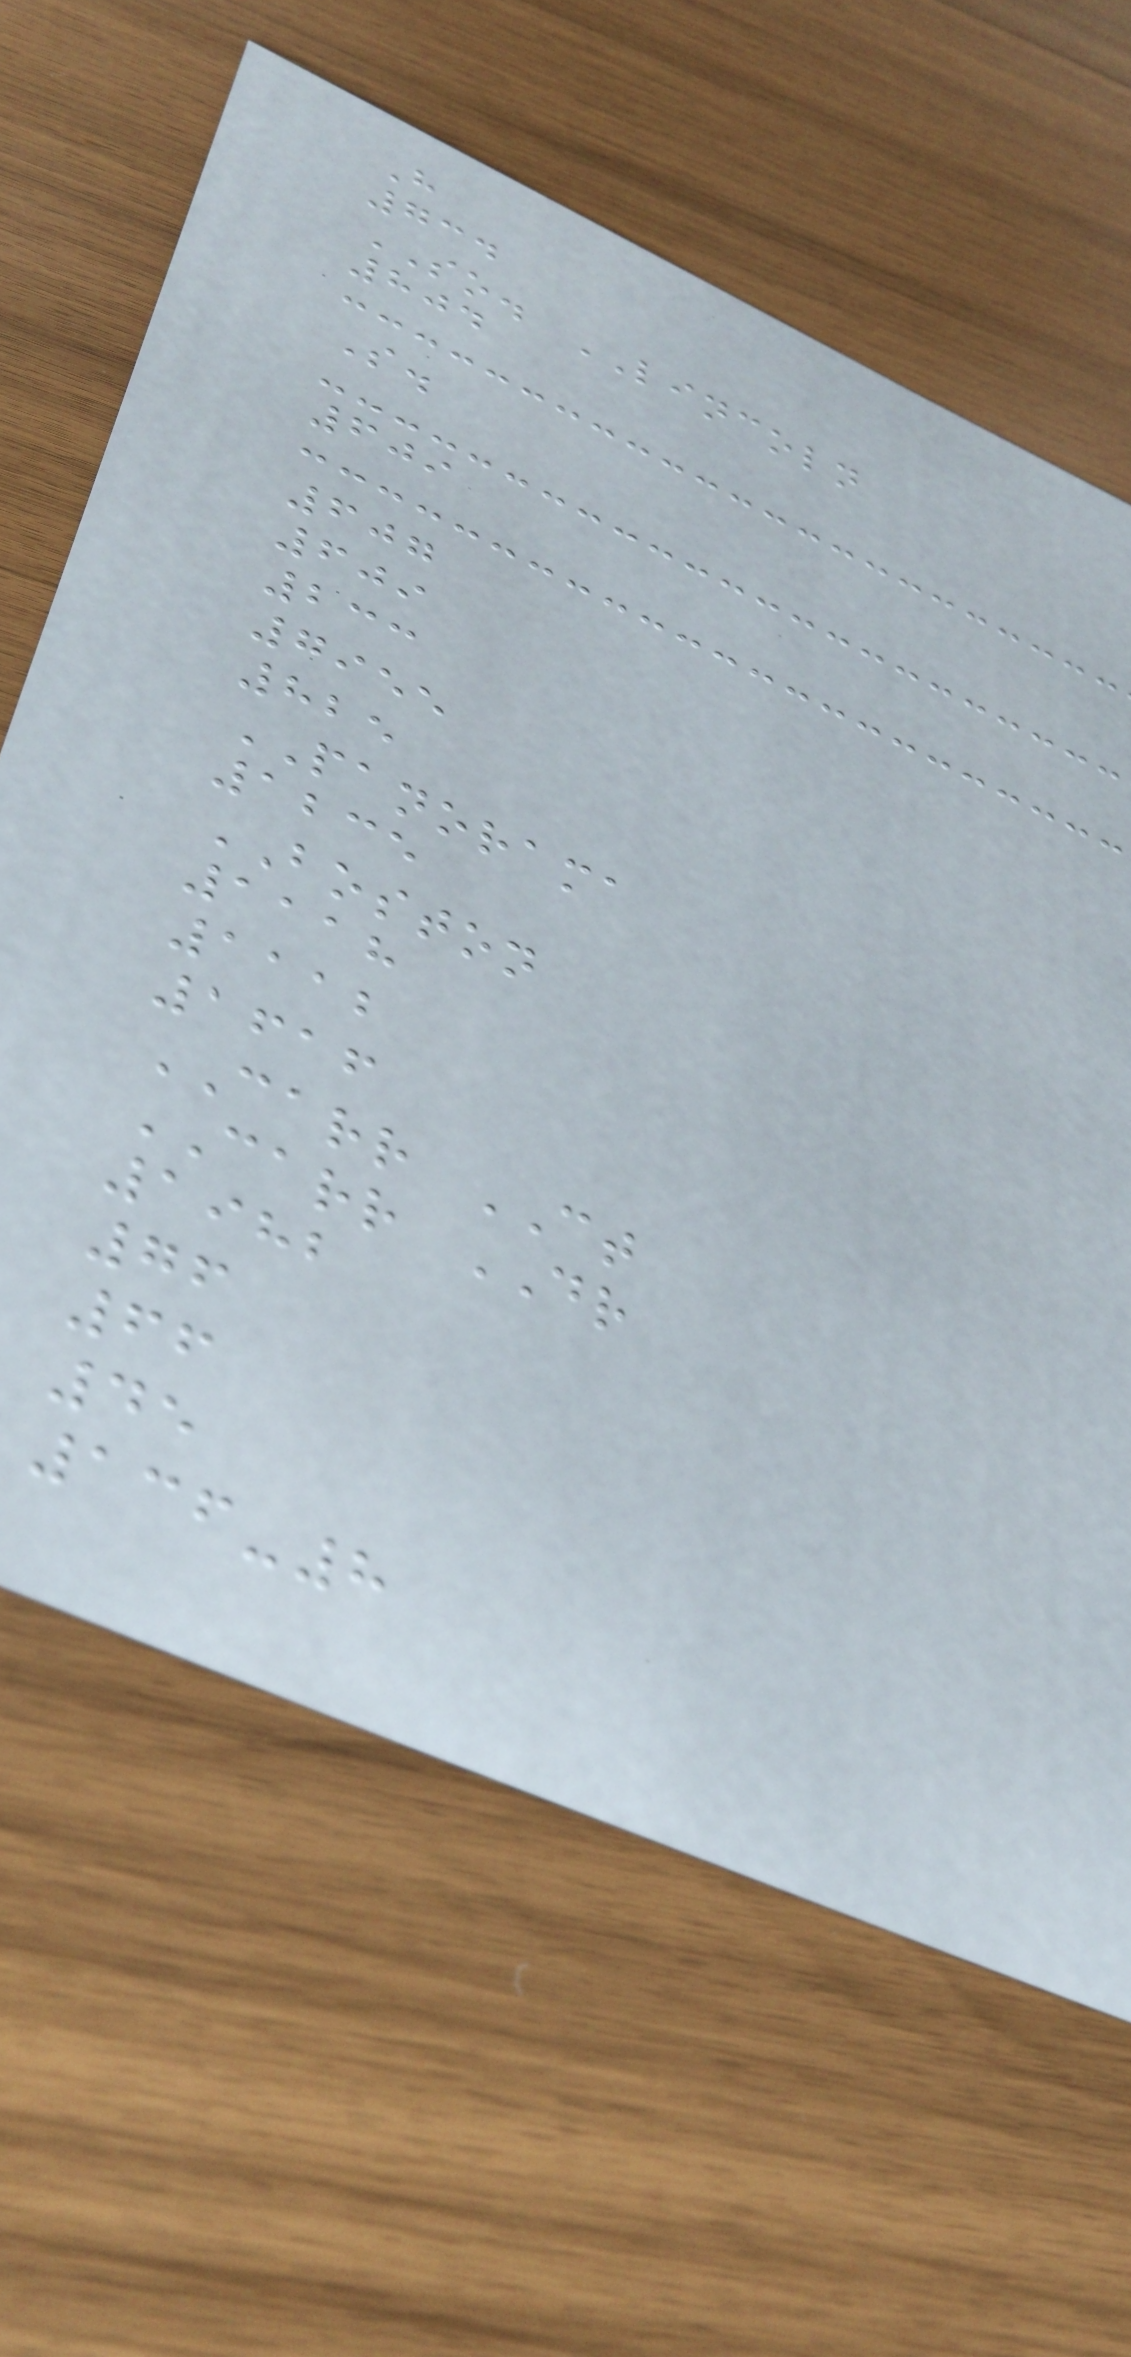H
734
SO. LINCOLN
804
S.
609
607
609
233
7955
825
PANORAMA
1235
BOSTON
1118
1112
1616
CARR CT
CARR DR
1982
76
66
45
136-8
